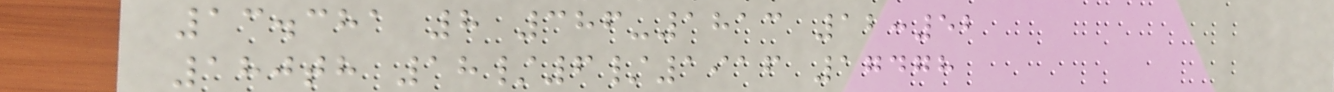13.381 8 386-1813 12:52
180th 18/6/1916 17478
